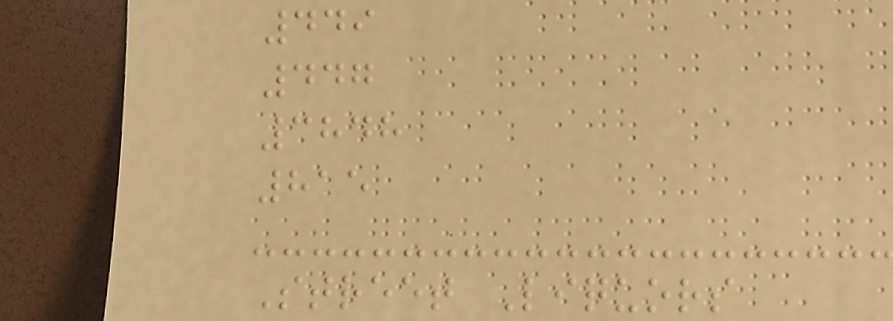449
447
3848
815
Street Liquors
